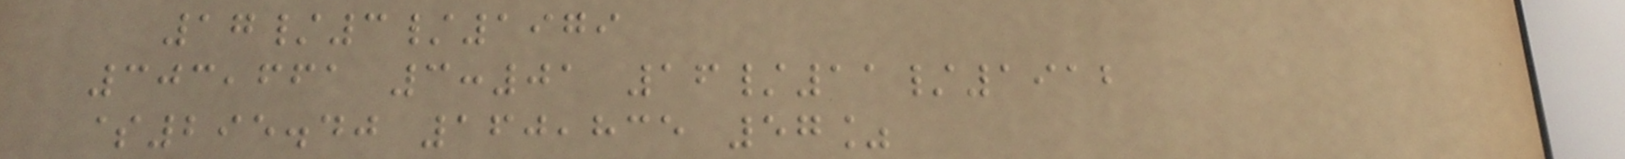17/3/1979
303,661 3:01 16/11/1912
$295.40 160,835 57%
